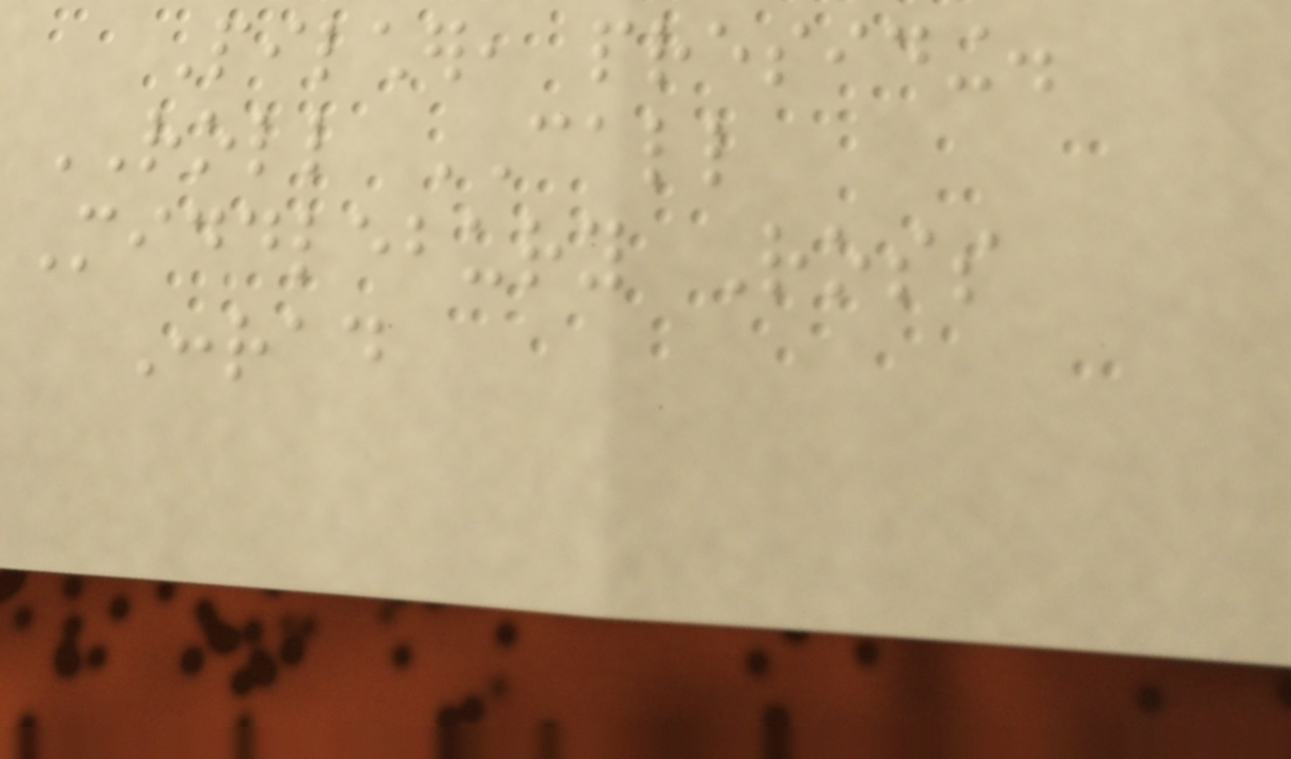Pilcher, presiding.
ROLL CALL
Middlebury Ross
Conrad
